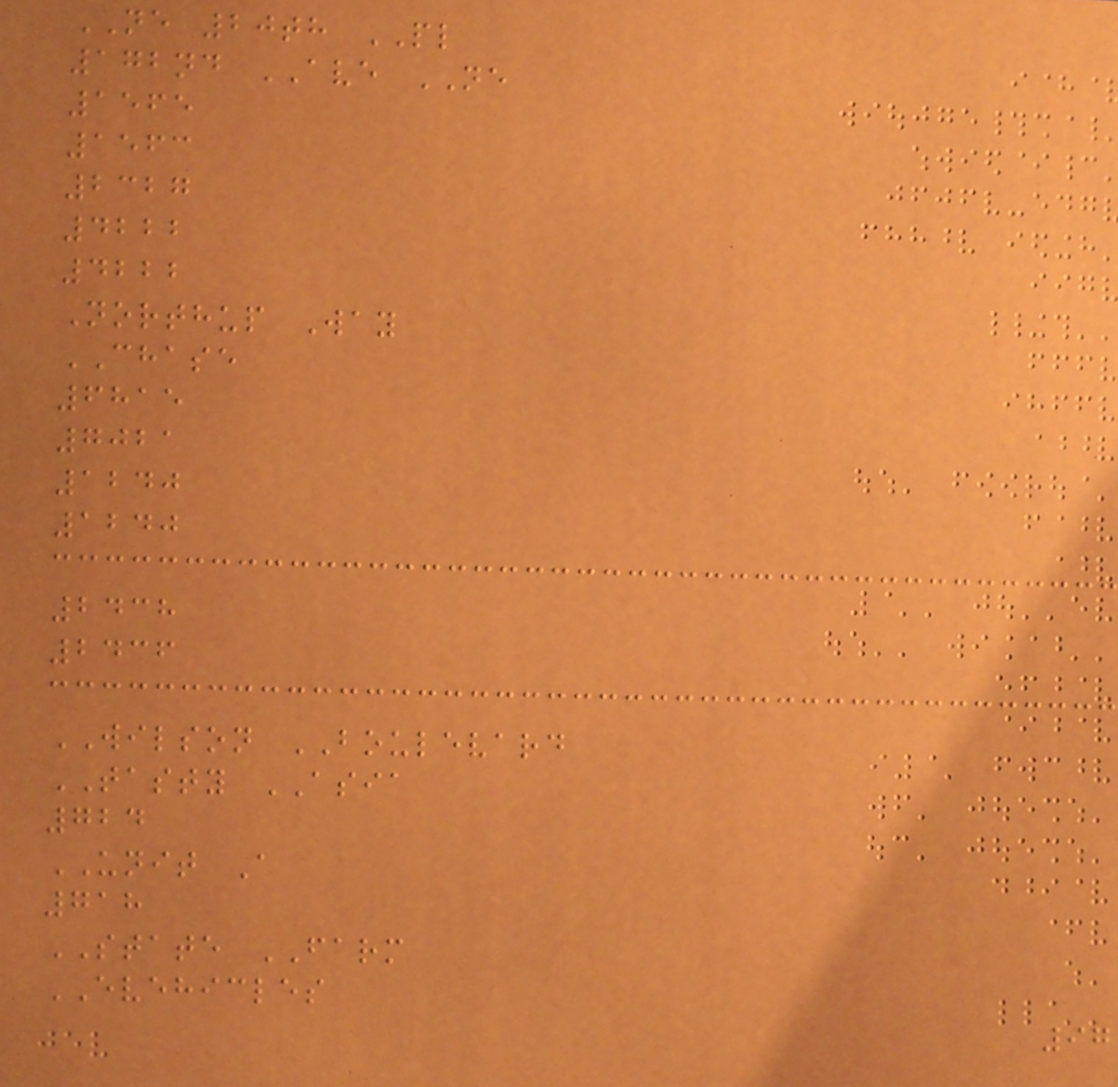NE 20th PL
172nd AVE NE
1565
1563
2327
4222
4222
Northup Way
CHASE
6815
7021
1240
1240
2438
2436
WILSON BOULEVARD
TASTY ASIA
724
UNIT A
718
STATE FARM
EVEHICLES
97
